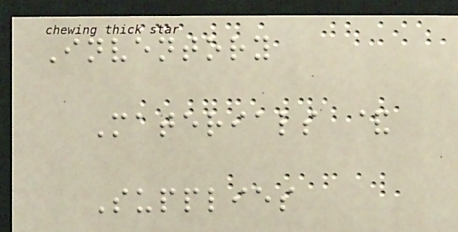Inventory
Materials &
Supplies
